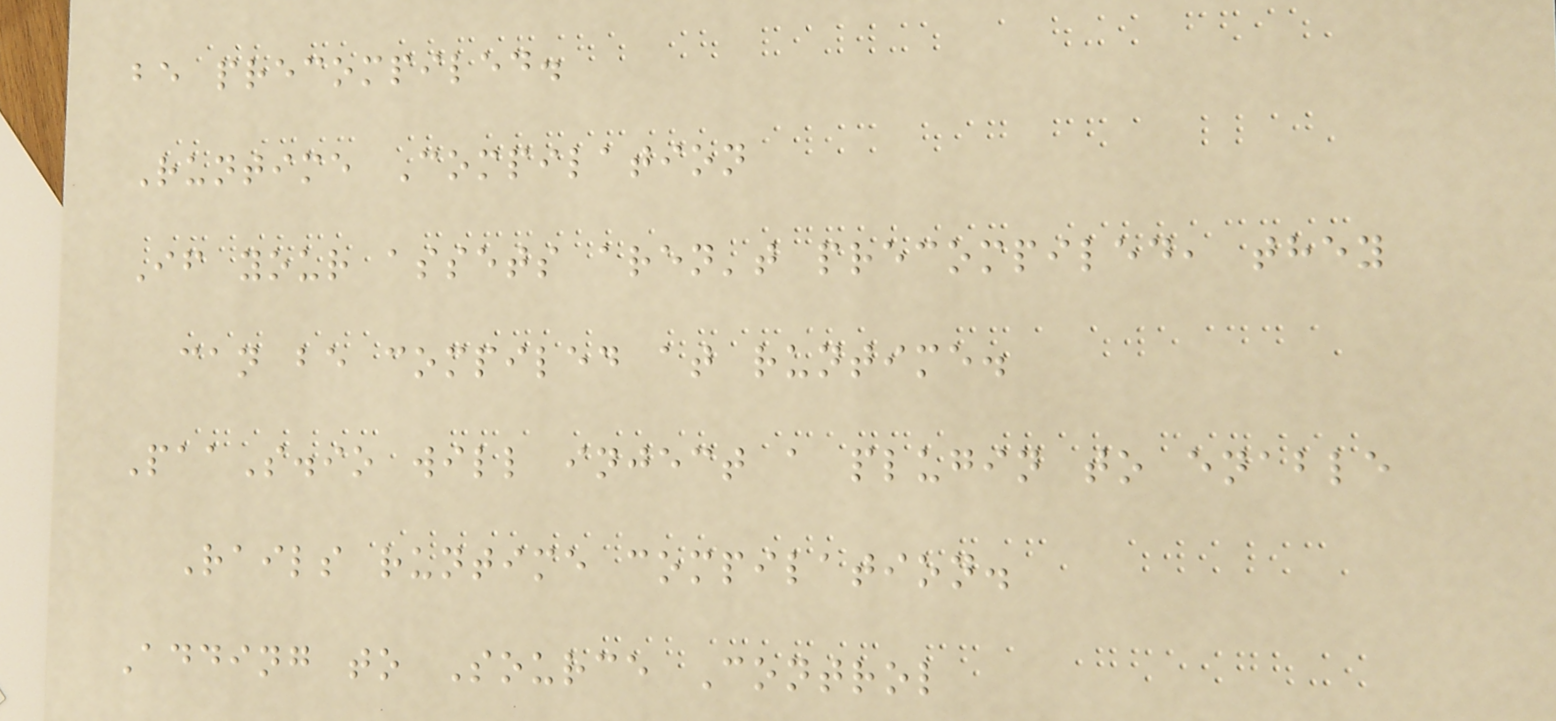be precompiled.
Runtime Compilation
If your assets aren't precompiled, they
can be compiled at runtime.
PaaS.io will inject a plugin to enable
Rails runtime compilation.
Adding to Source Control
